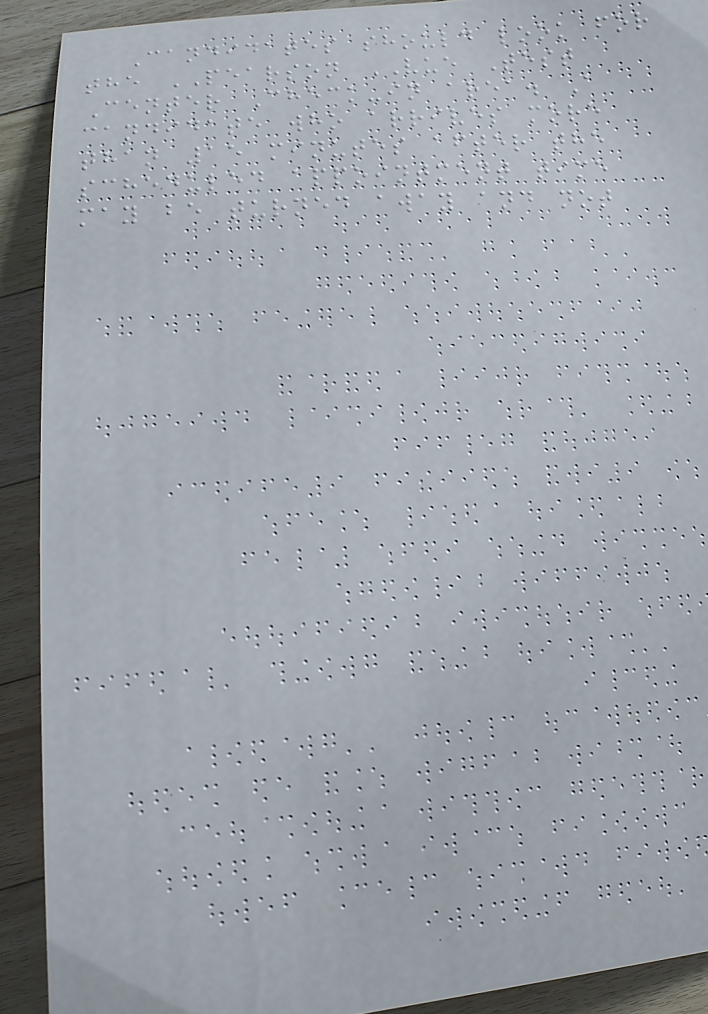Candidates should look for
the PEARSON VUE Test
Center Check-in area. A
candidate who arrives more
than 15 minutes after the
scheduled appointment time
may be turned away and not
